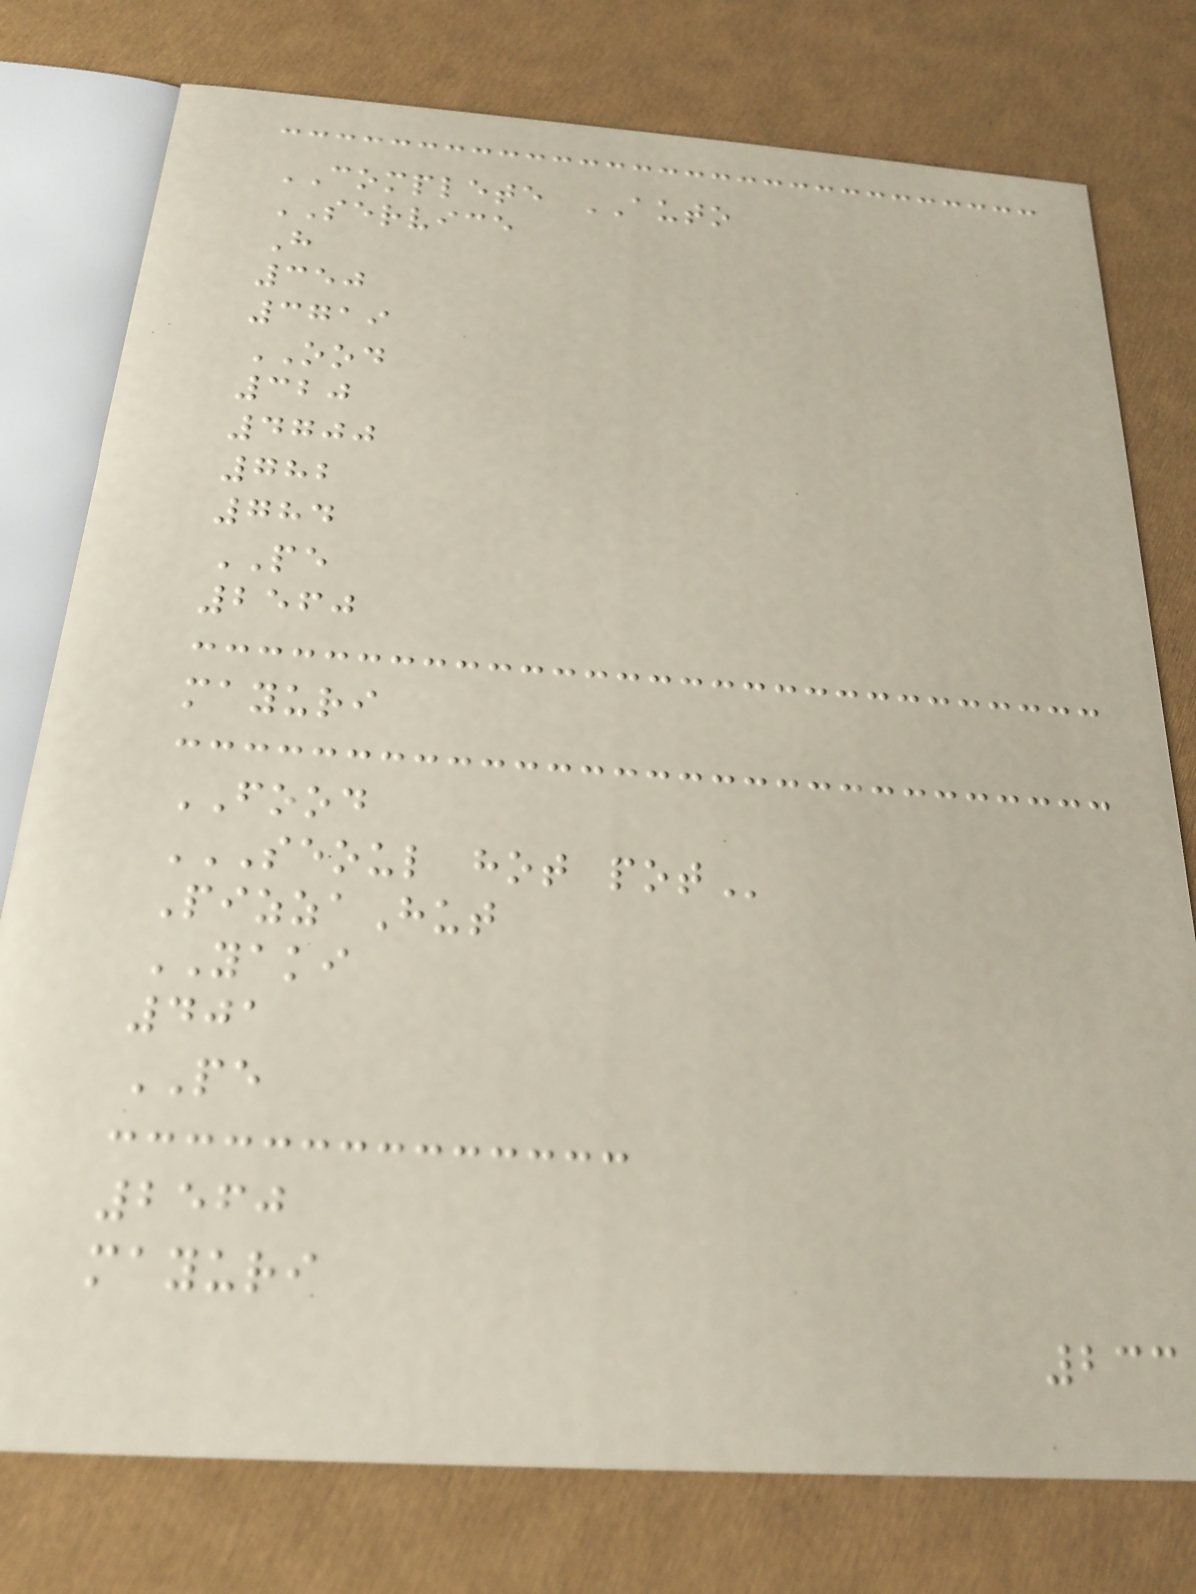COMPLETE AUTO
SERVICE
H
350
3719
OOD
320
4700
782
784
PE
2560
mayuri
FOOD
SEOUL HOT POT
PizzaHut
YAKI
401
PE
2560
mayuri
233
